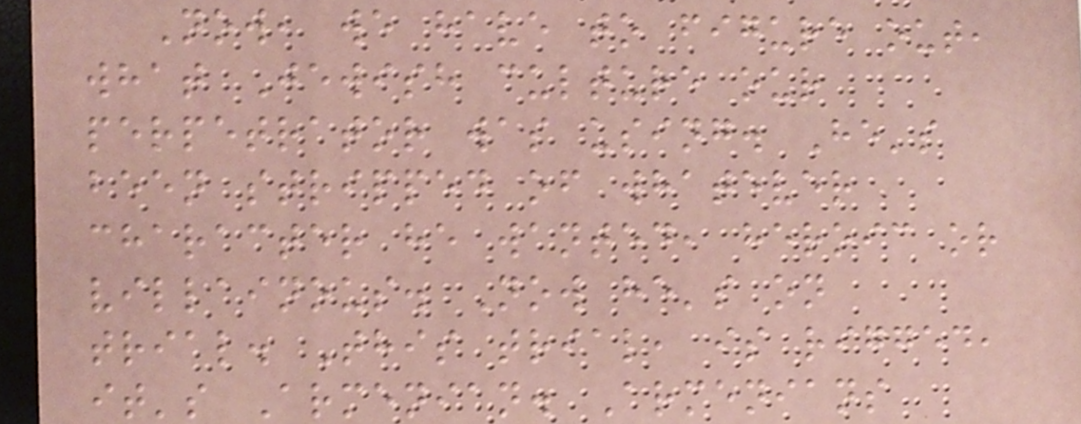Now, we have to figure out,
what Jewish culture our
perpetrator was using. He's
been stripped of whatever
character he wanted, heroic or
villainous. Now he's on
trial. This trial, is rigged,
it's Armenian. Armenians
